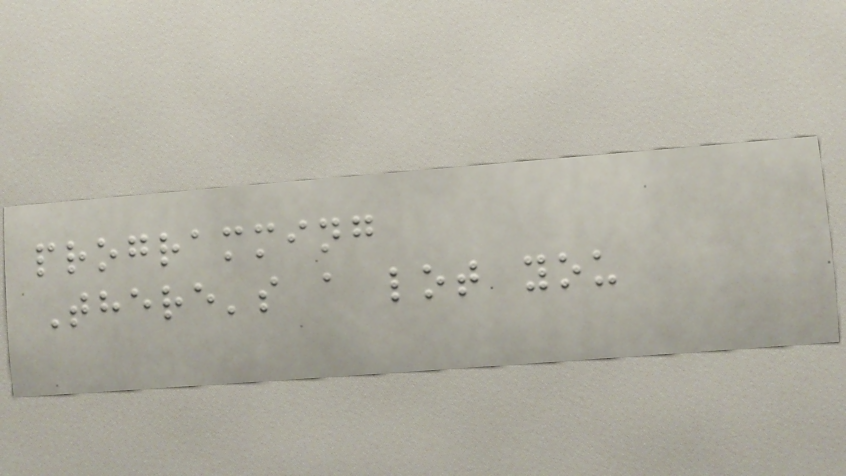programming
There's a lot you
